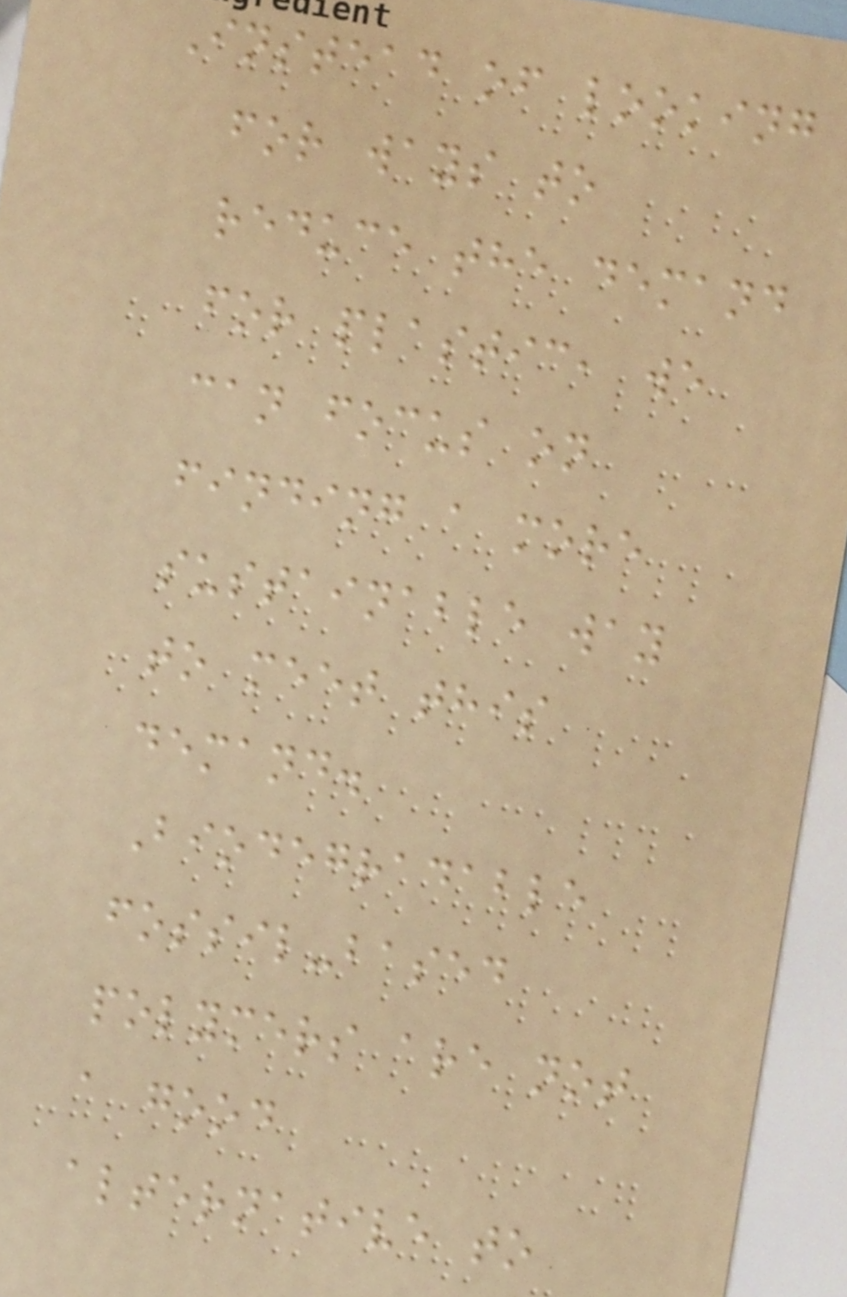Instead of looking
for ways to
reduce the demand
for plastic, we
can focus on
finding a more
sustainable way
to meet this
demand.
Biodegradable
fossil-based
polymers are not
a good
alternative to
